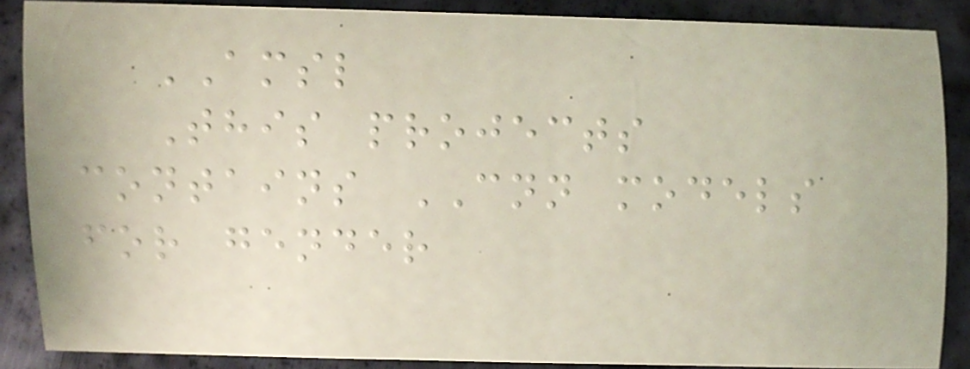AMSL
This projects
contains CNN models
for gender
